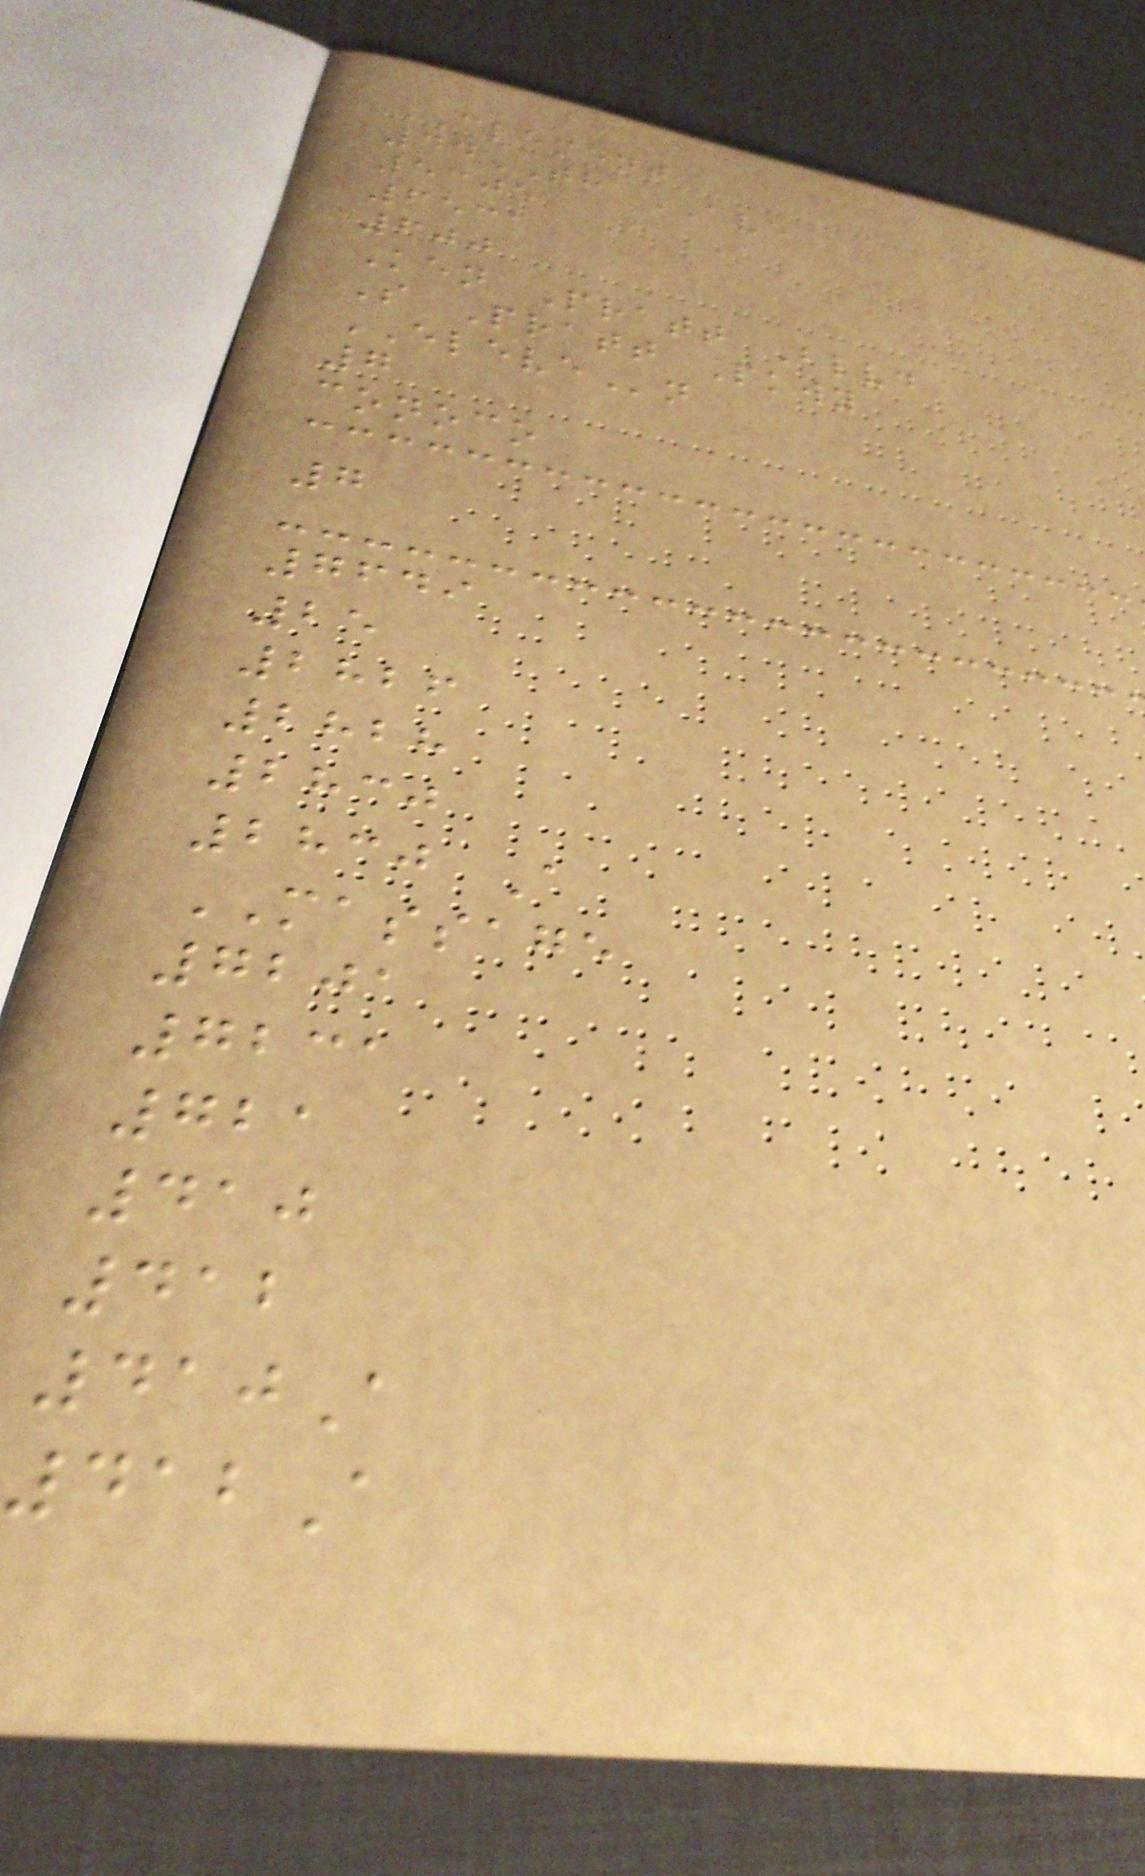CLEMENT
44TH AVE
5305
6531
600
Ken Pratt Blvd
S Pratt Pkwy
ELEVEn
7
conoco
7
7649
25
2826
2828
2830
2830 A
MASSAGE
7201
7231
721
410
412
410A
412A
